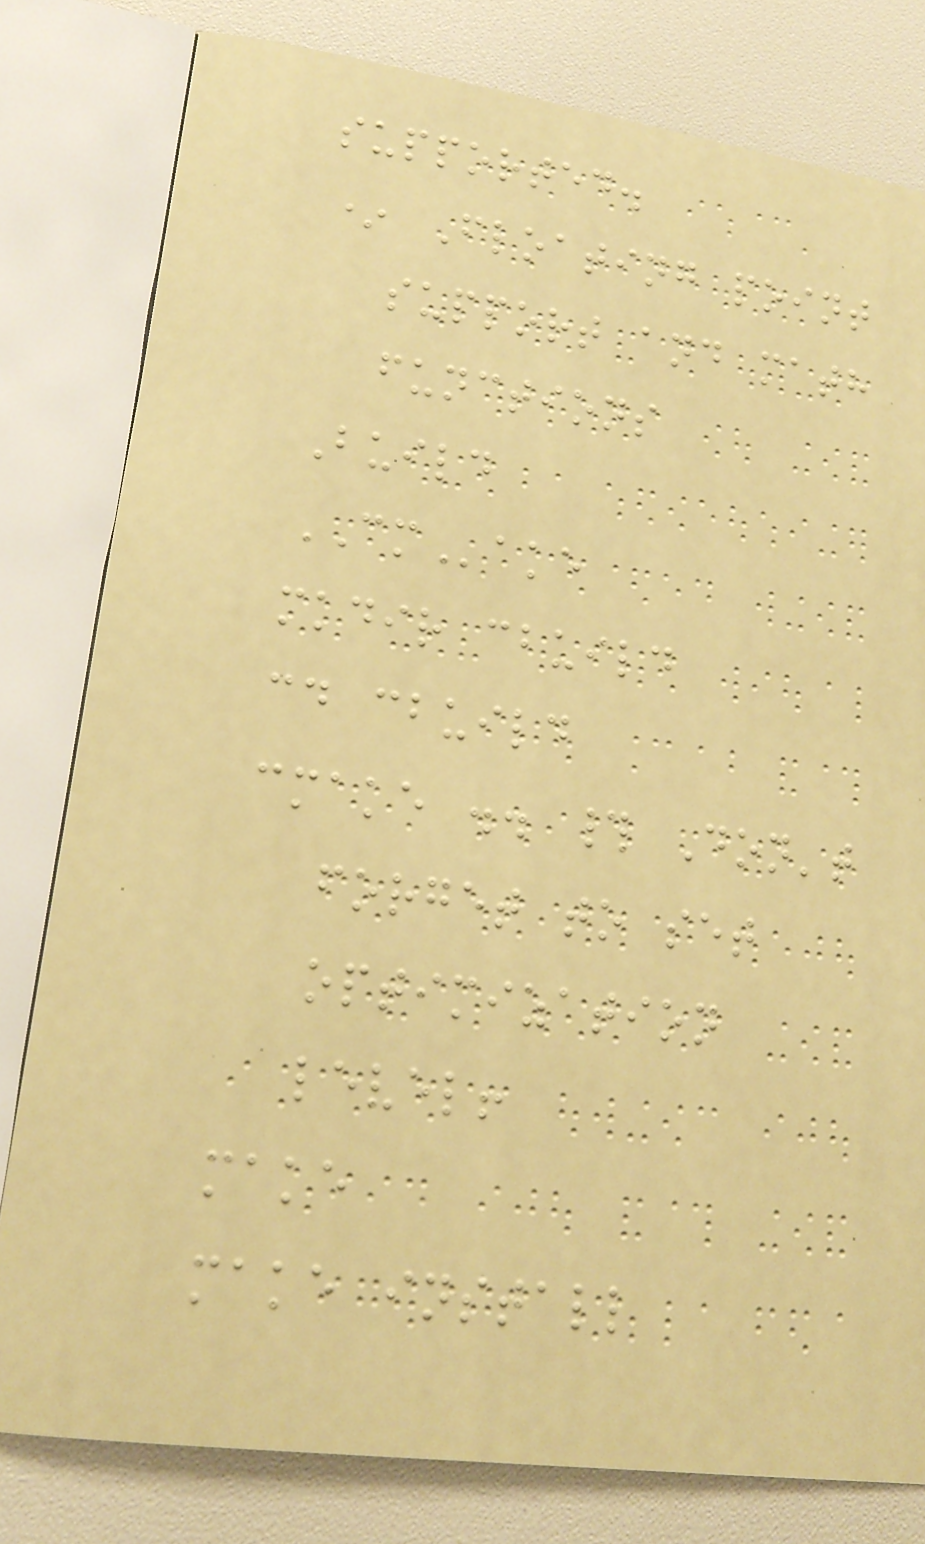supported.
* Floating point
support and math
functions
Build
CMake
mkdir cbuild
cd cbuild
cmake .. # Don't
forget to set
optimization
level!
make
make install
